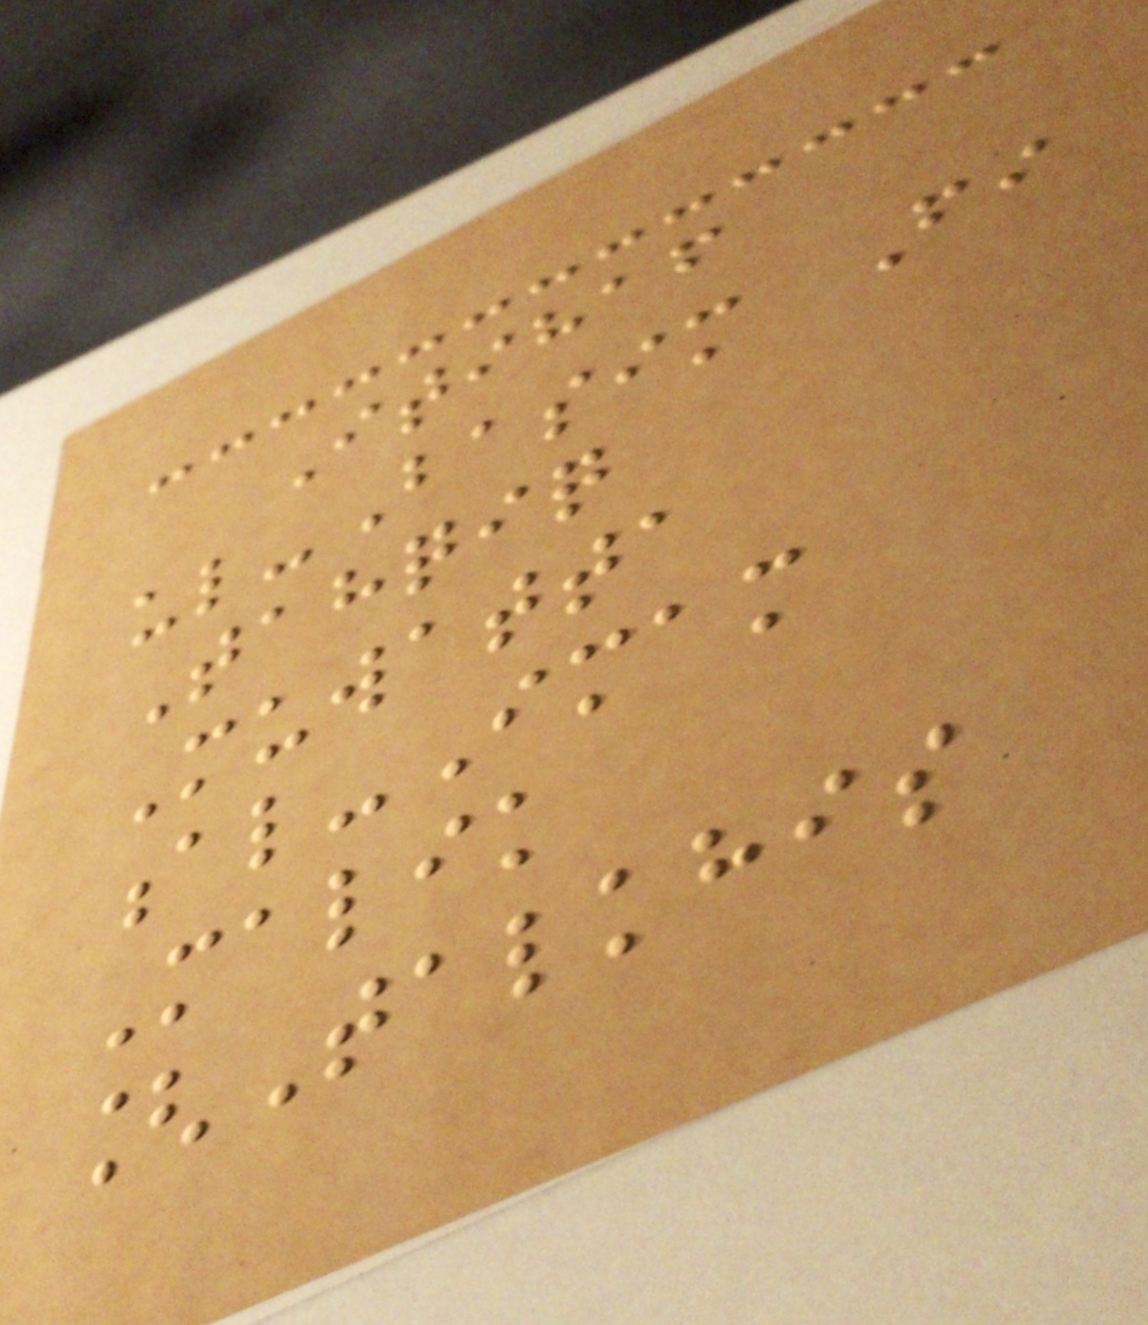Itihaf
ul-Basim Fi
Tahqiq
Muwatta
al-Imam
Malik
[Talkhis
